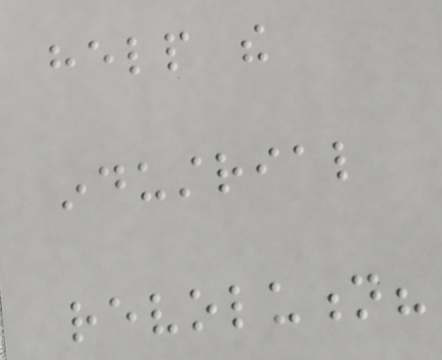help the
industrial
revolution?
